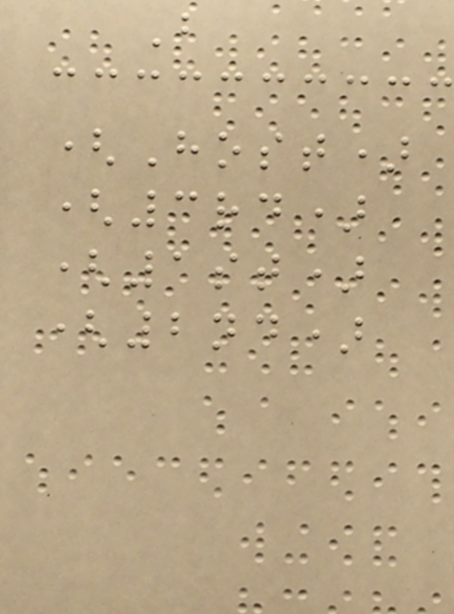B
(Host)
(3rd)
(1st)
(2nd)
